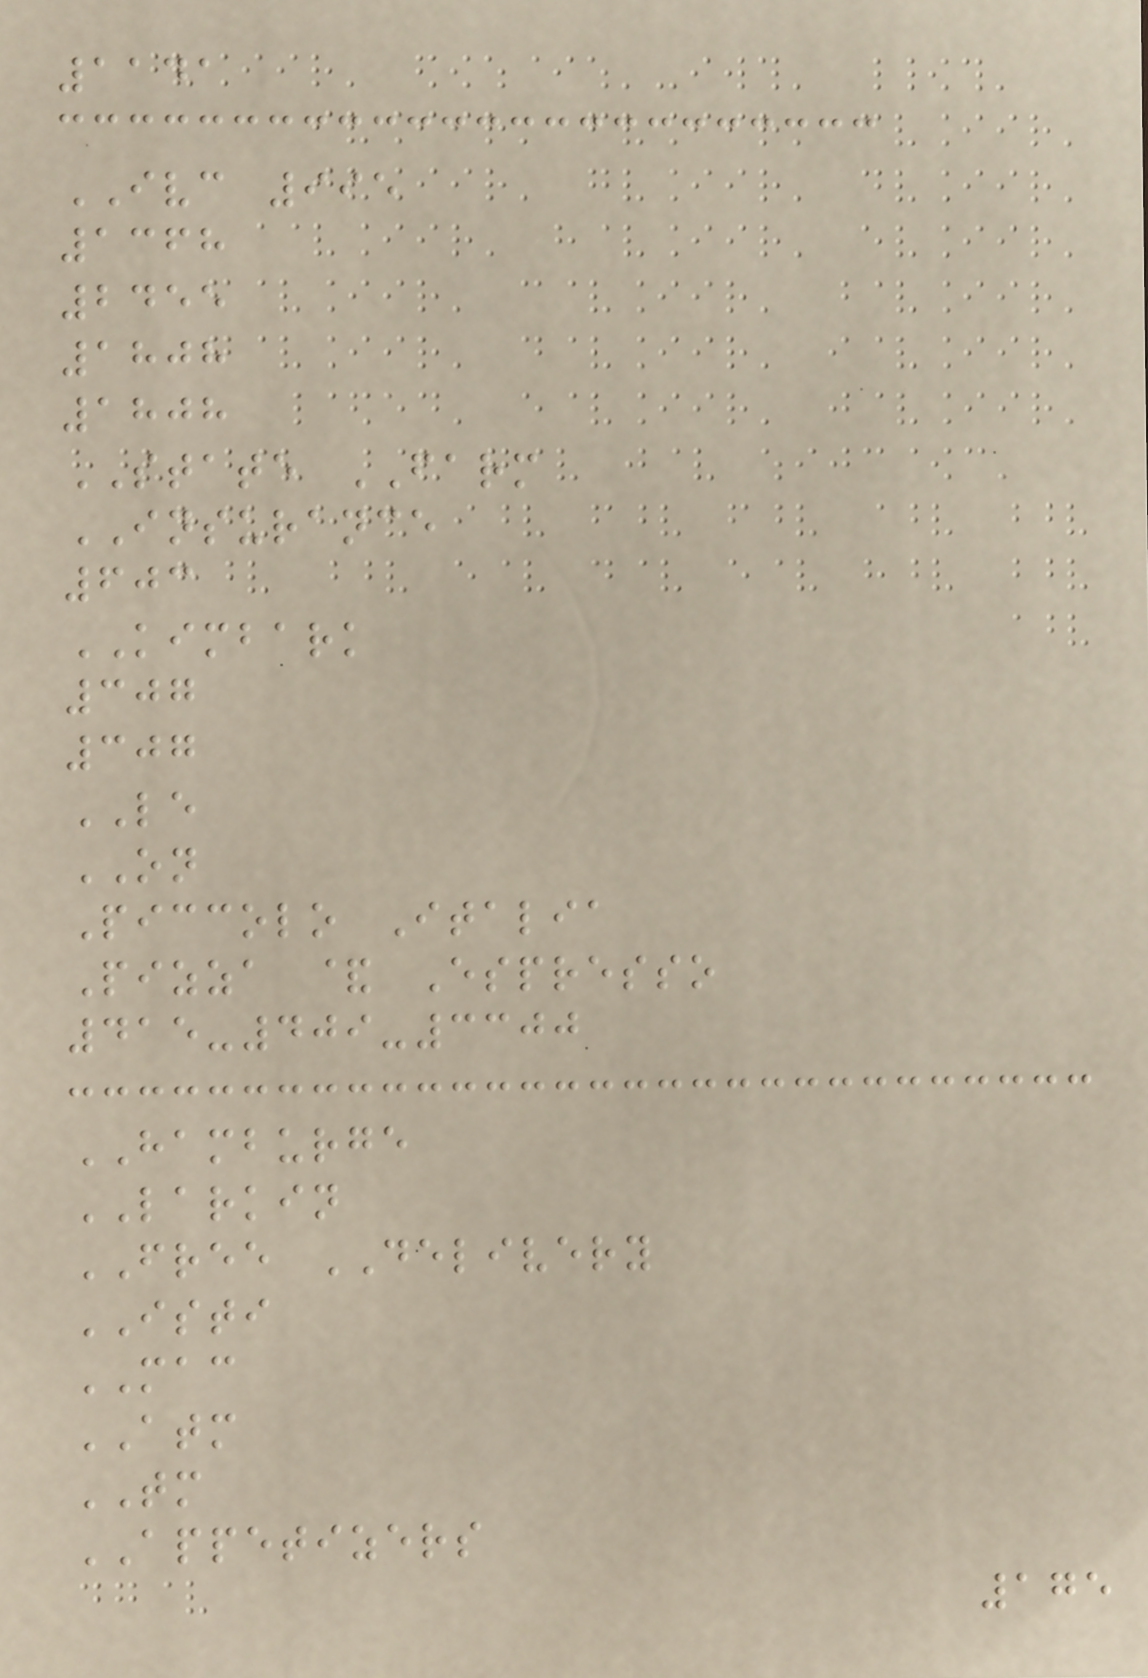1141
IVC 995
1368
2455
1808
1808
STATE FARM
INSURANCE
603
KIMBARK
307
307
LE
ON
Piccolo Italia
Pizza & Espresso
415-409-3300
HAMBURGE
LARKIN
FREE DELIVERY
ISTI
MAC
ATM
TM
APPETIZERS
175
